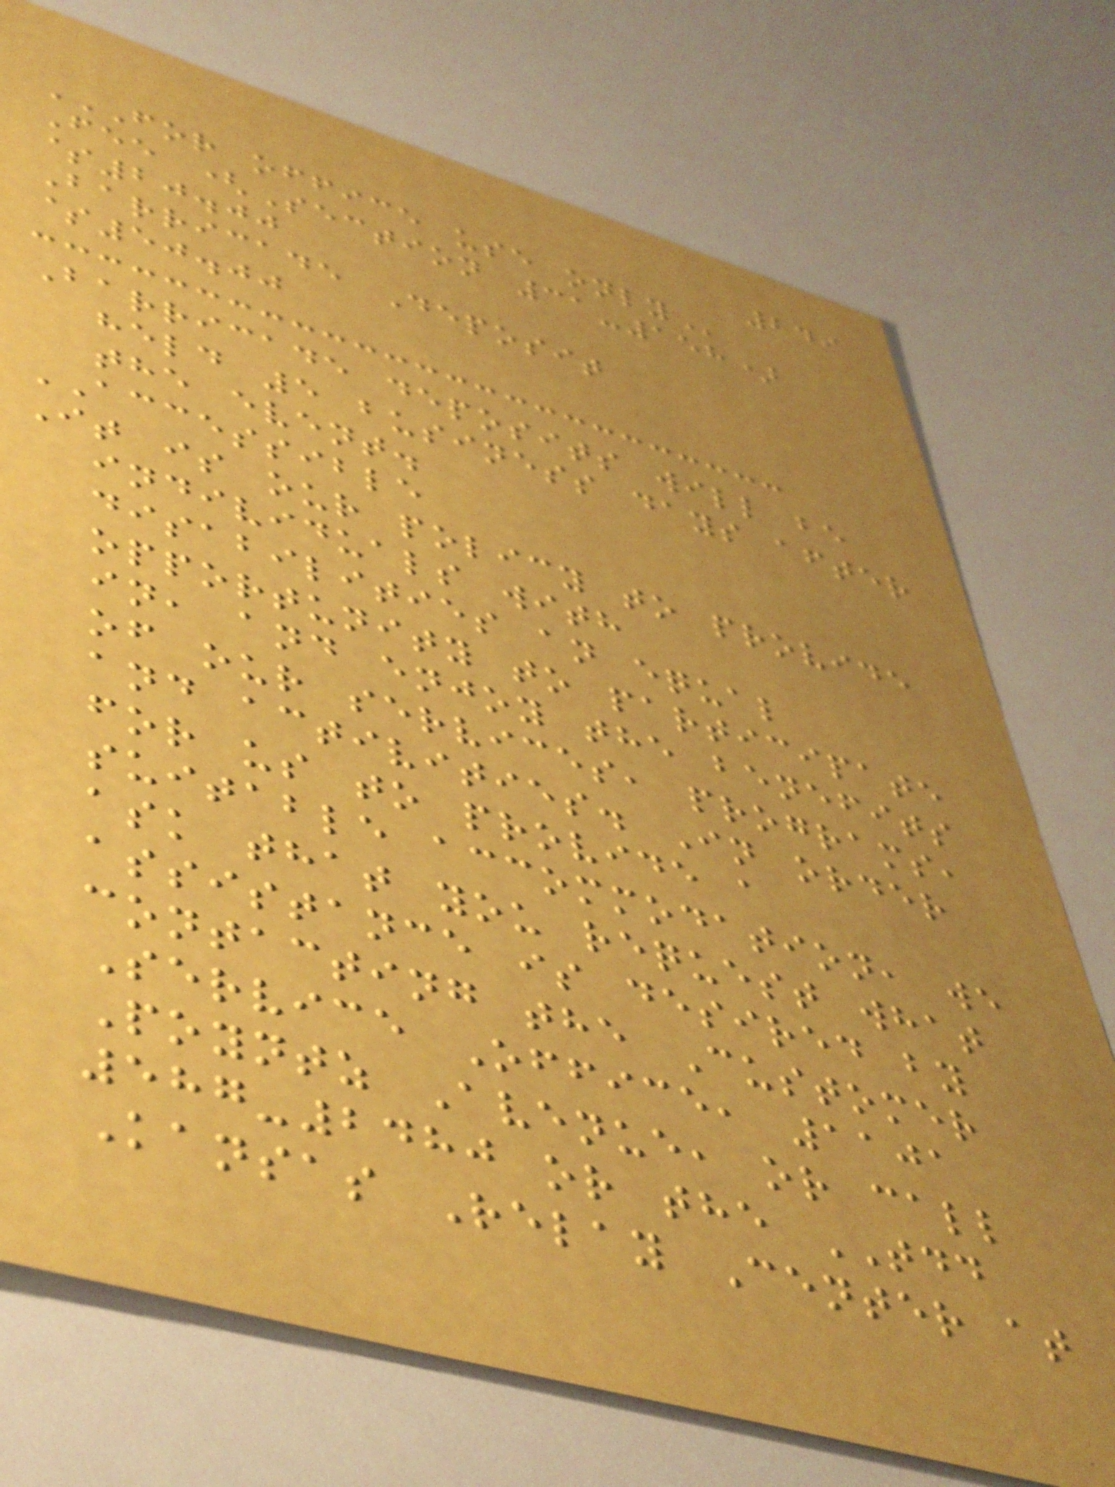249
FOR OFFICE USE ONLY
Fee (Section 31-158)
$20.00
Barricade Deposit
$50.00
Barricade deposits will be
held 5 business days after
the event.
ACCESSIBLE
It is our policy to provide
individuals with
disabilities an equal
opportunity to participate
in, and enjoy the benefits
of our services, programs,
and activities. In order
for us to provide a
suitable accommodation, we
ask that you request what
assistance is desired by
contacting the Customer
Service Office, 1101
Poyntz Avenue, or call
587-2480 or the TDD
Kansas Relay Center at
